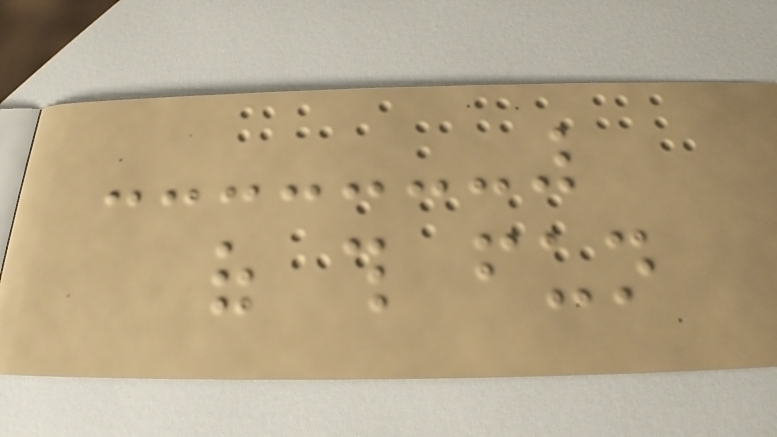of this fun
